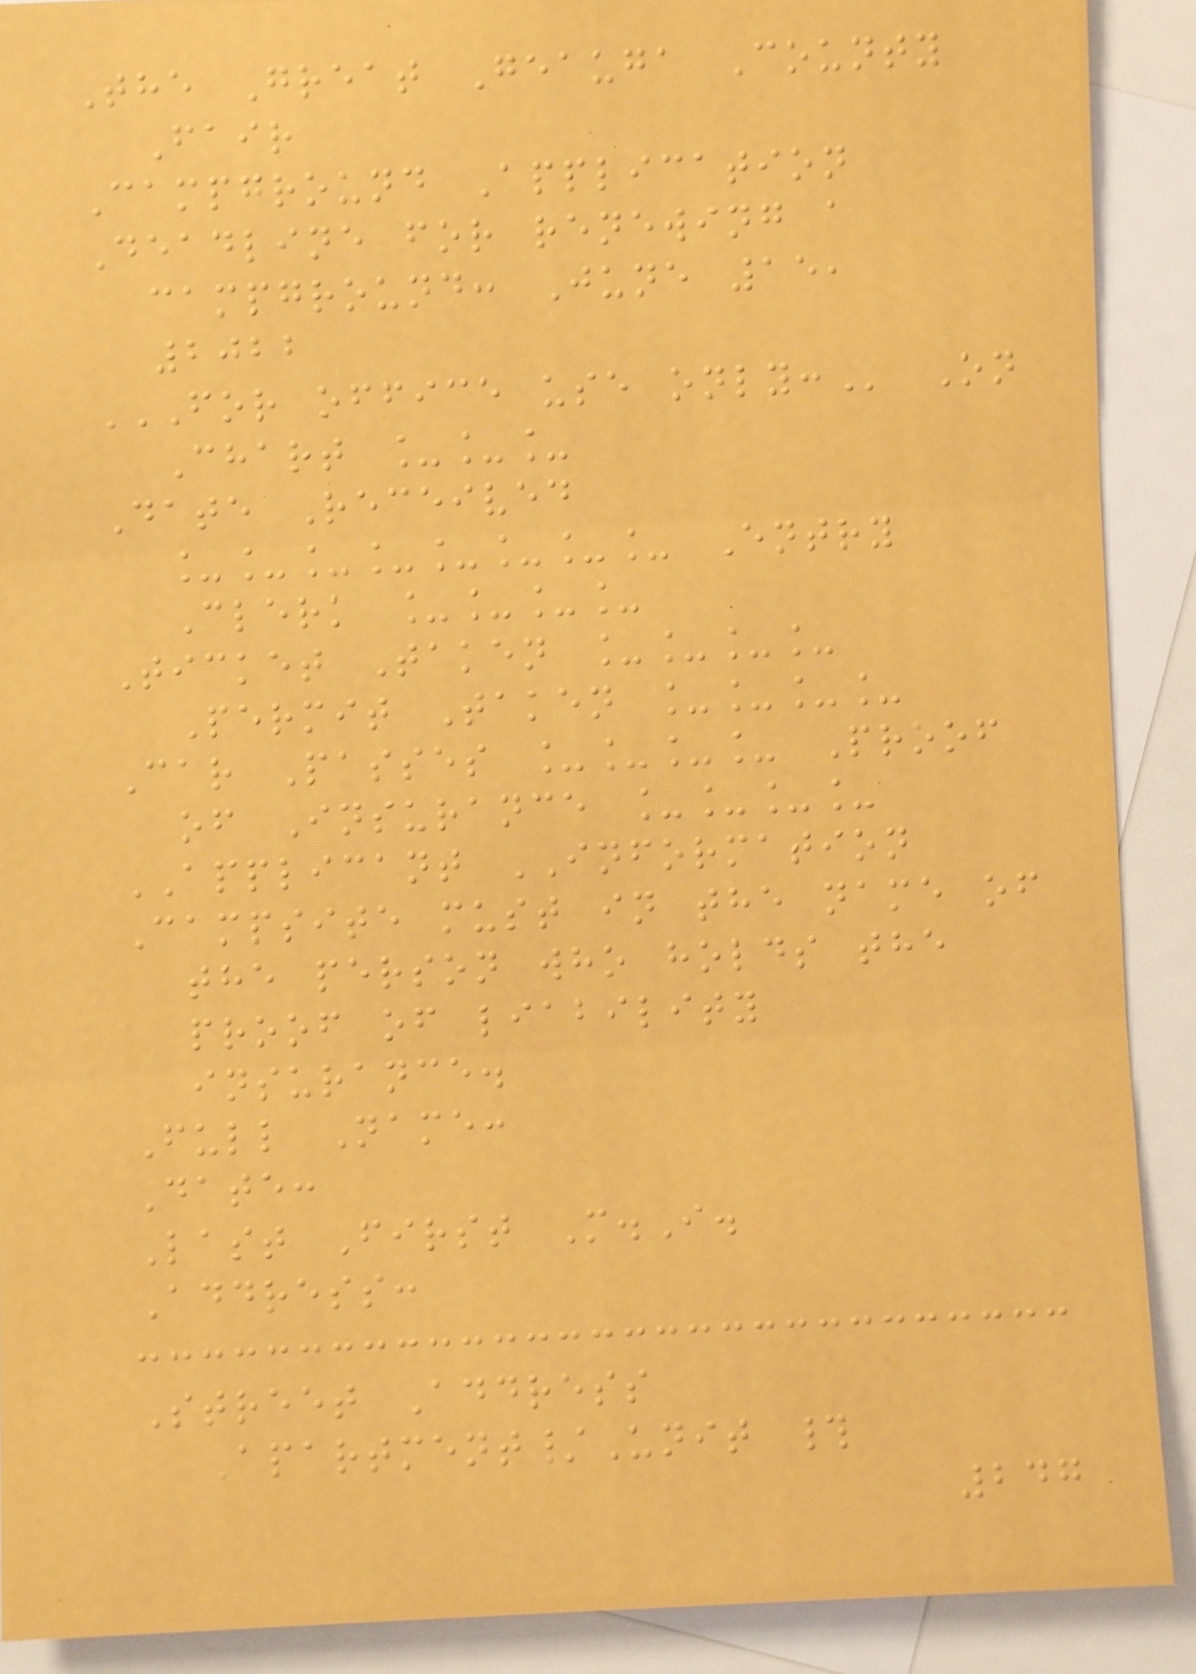The Great Geauga County
Fair
Campground Application
Deadline for renewing a
campground: June 15,
2022
FOR OFFICE USE ONLY: On
Chart ___
Date Received
________ Entry
Clerk ____
Ticket Taken ____
Permit Taken ____
Car Passes ____ Proof
of Insurance ____
APPLICANT INFORMATION
Campsite must in the name of
the person who holds the
proof of liability
insurance.
Full Name:
Date:
Last First M.I.
Address:
Street Address
Apartment/Unit #
247
